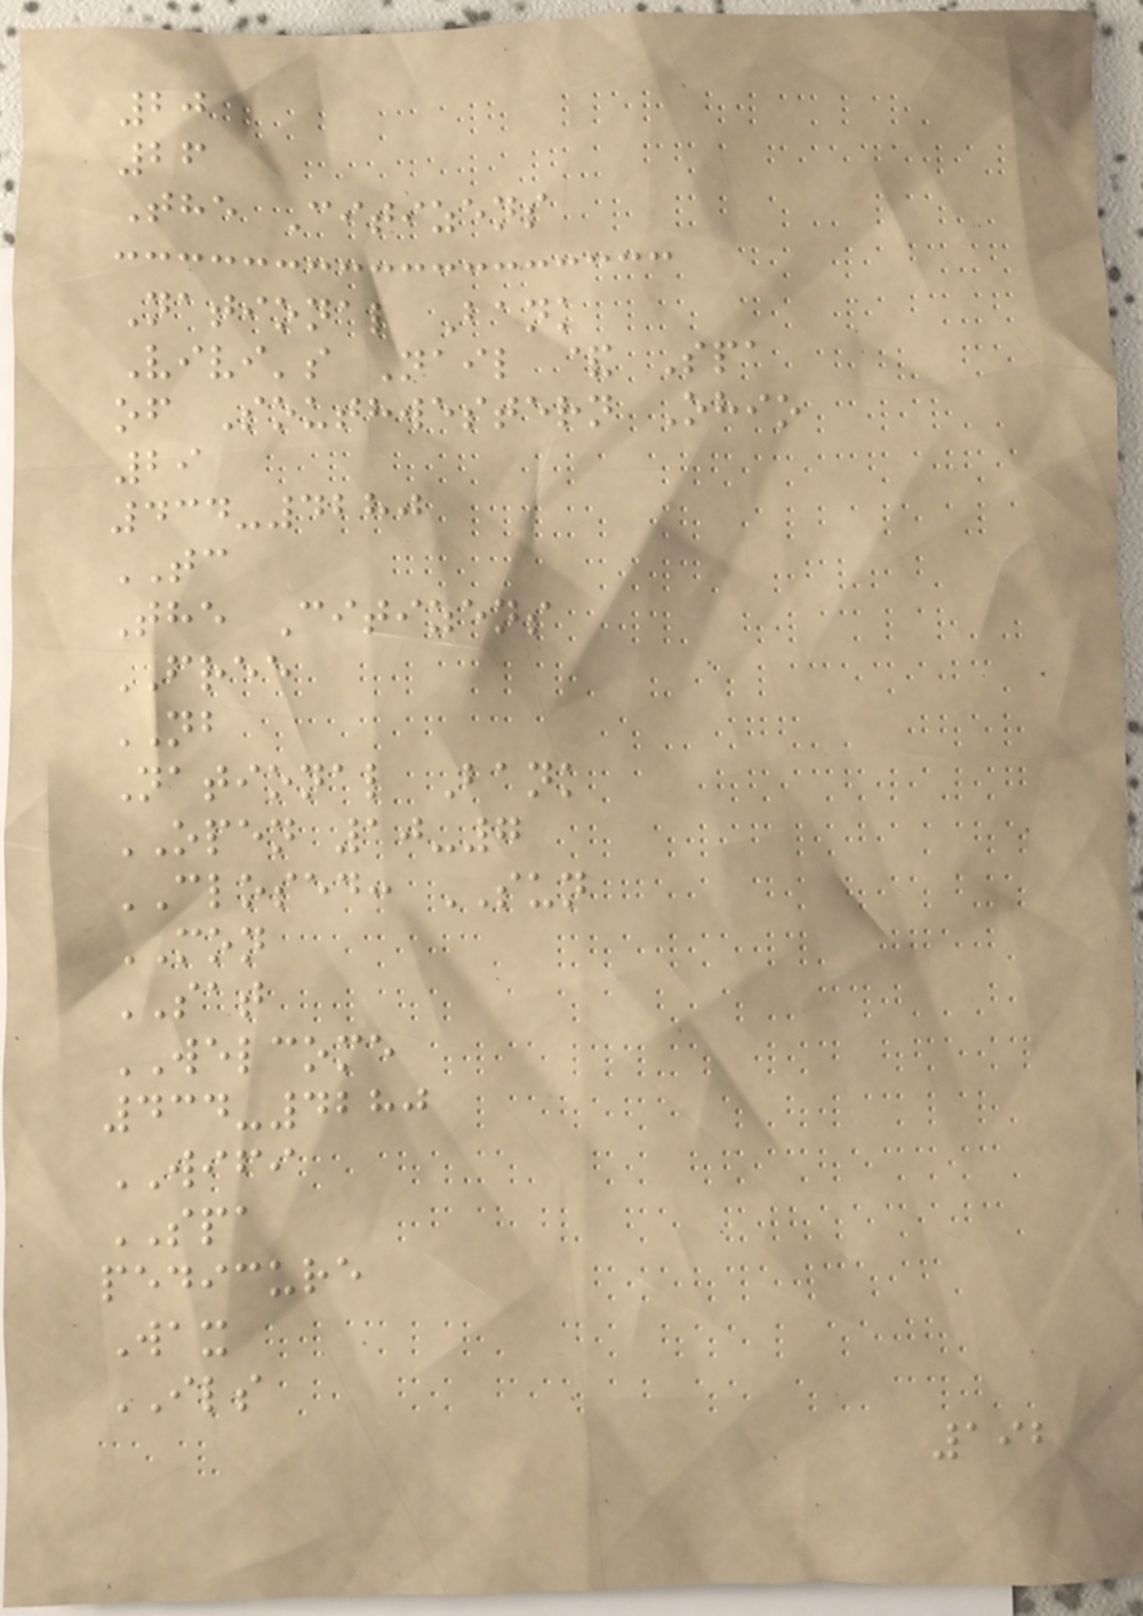20
26
The Citizens
National Bank
Vivi's Nail & Spa
of Southwestern Ohio
29
434-4280
TC
The Citizens
FREE
NB
National Bank
OPEN 10-7
CLOSED: SUN
MON
SAT
WELCOME
434-4280
WIFI
SPA
pedicure
Wax
ILS
192
